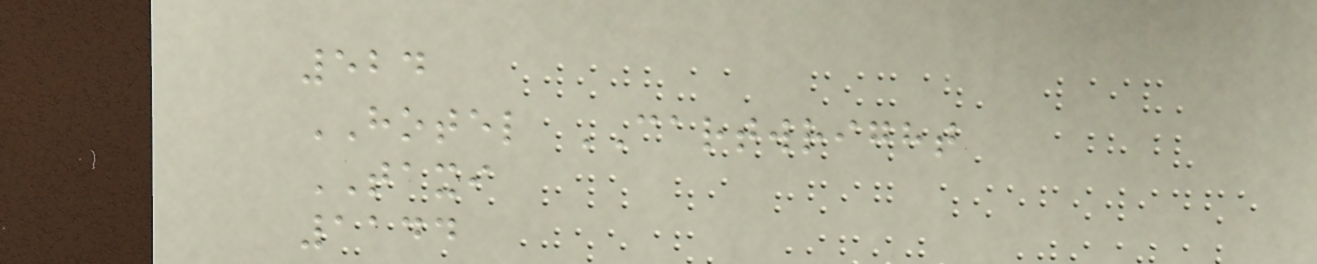524
HOTEL CARTWRIGHT
TAXI
1144
